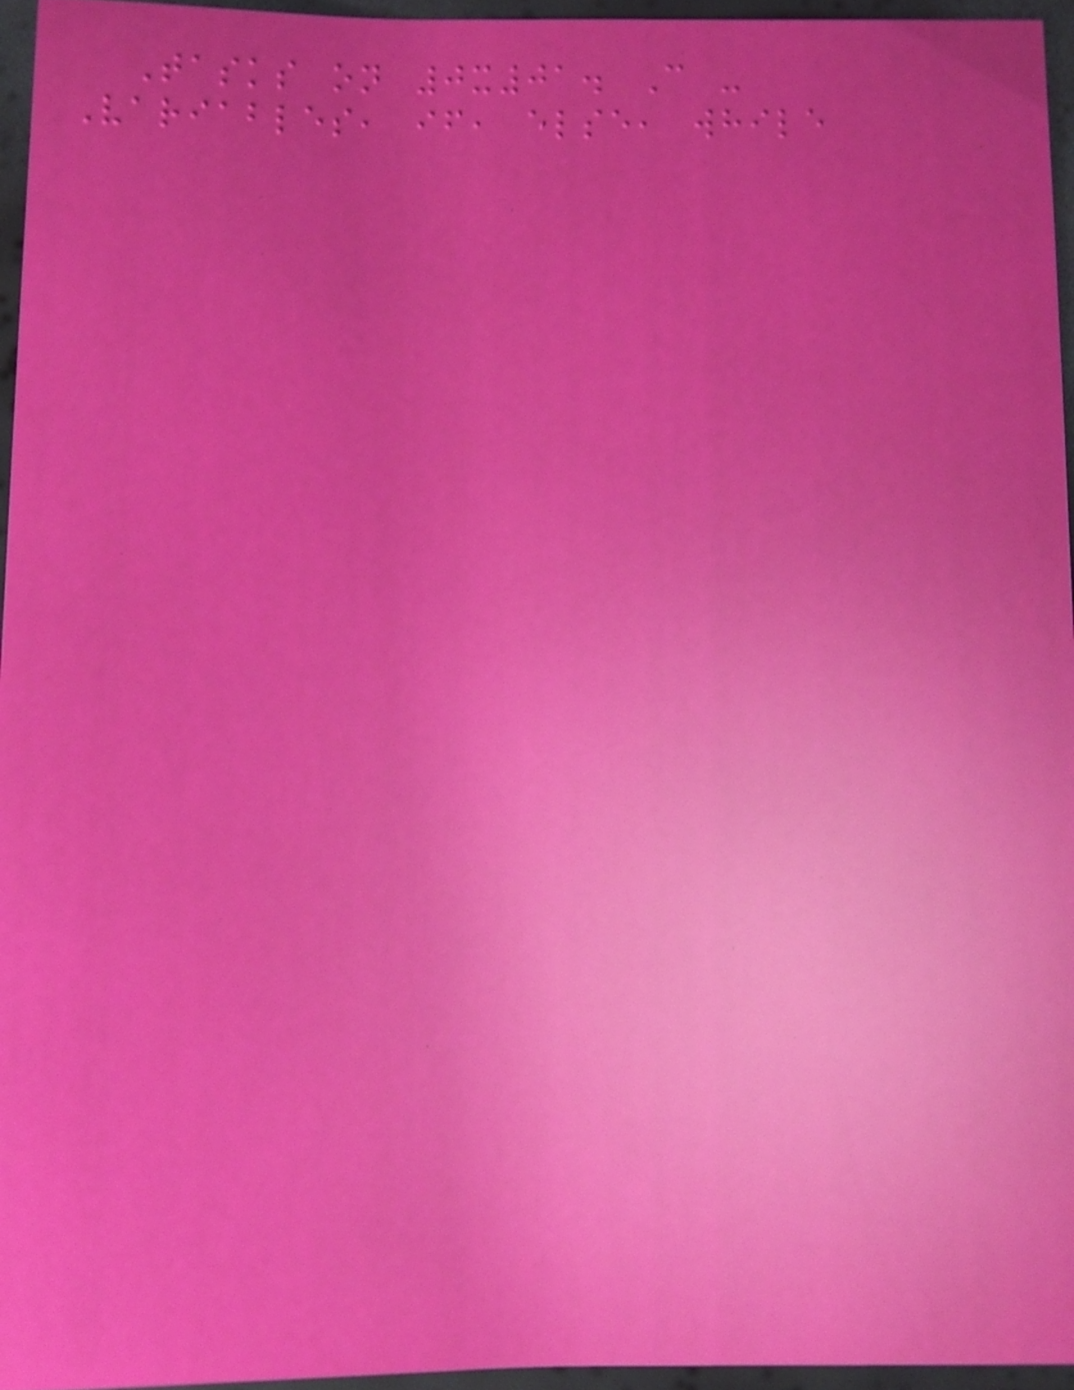Tasks on 0x01. C -
Variables, if, else, while
